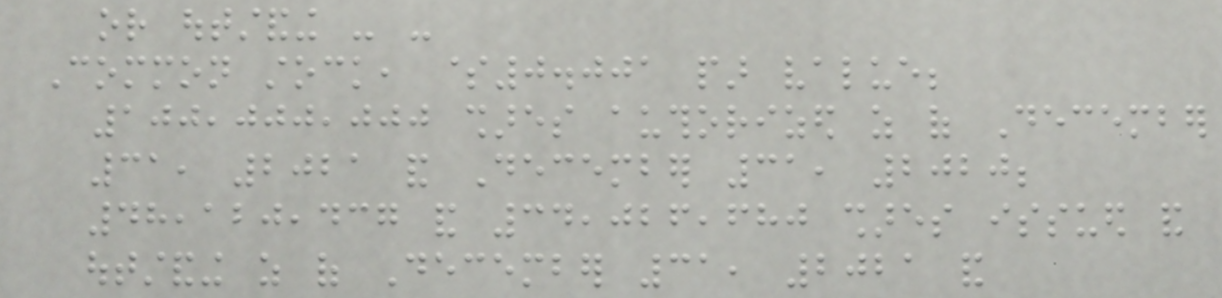or outstanding - -
Common stock, $0.001 par value;
100,000,000 shares authorized as of December
31, 2021 and December 31, 2020;
48,120,437 and 34,026,680 shares issued and
outstanding as of December 31, 2021 and
